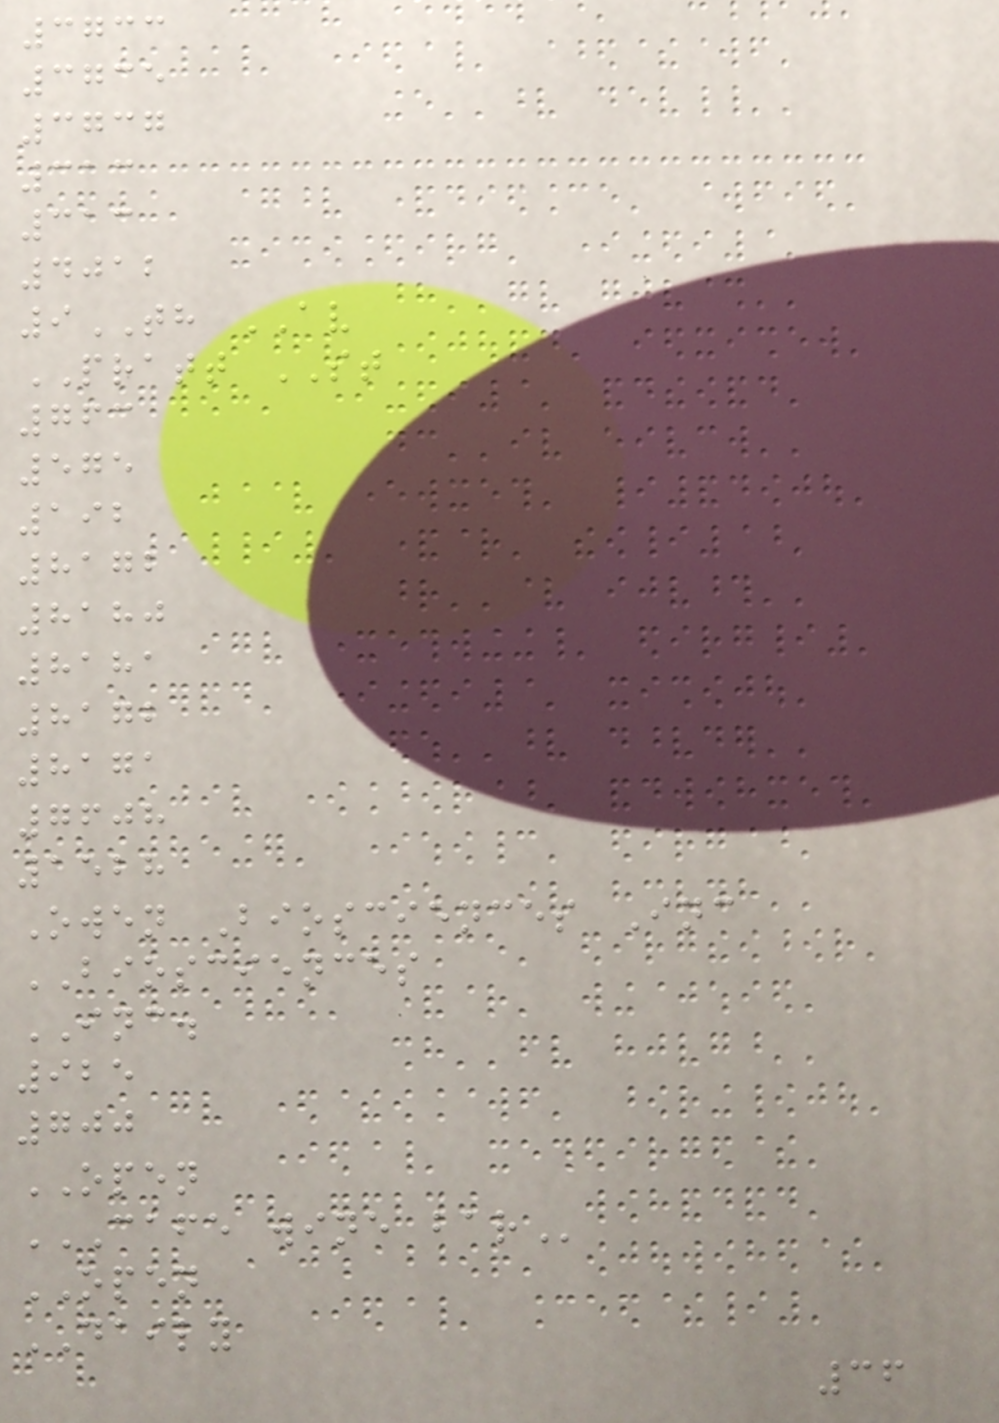3733
3735
3737
313
313
4012
9TH AV
PRATT ST
763
575
192
8172
8180
8181
8172
8171
7608
1528
Owen Biosciences Inc
BIOSCIENCES
INC.
925
700
OPEN
CAFE WINE BAR
OPEN
DAILY
36
